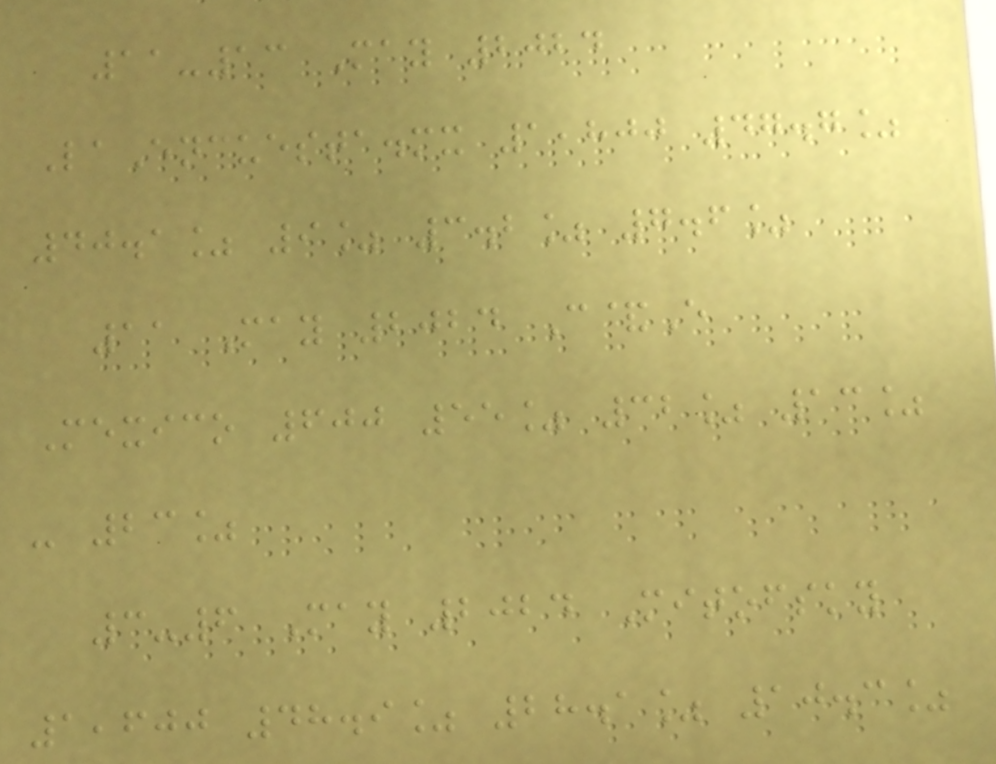11-13 May 2024
LaEncuesta.mx 1,800 47.7%
40.1% 9% 3.2% 7.6%
11 May 2024 C&E
Mexico 600 55% 32% 13%
- 23%
3-6 May 2024 Mitofsky
1,600 48.9% 28.1% 10.3%
